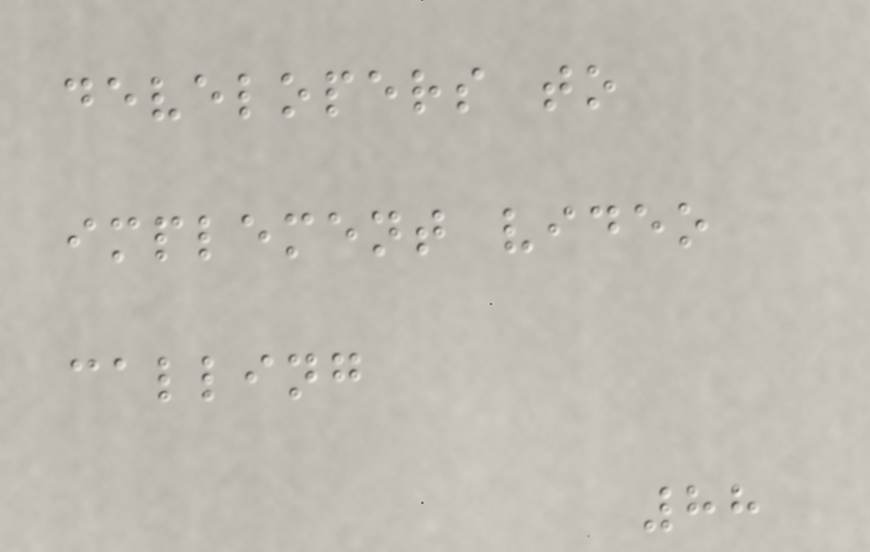developers to
implement video
calling
88
